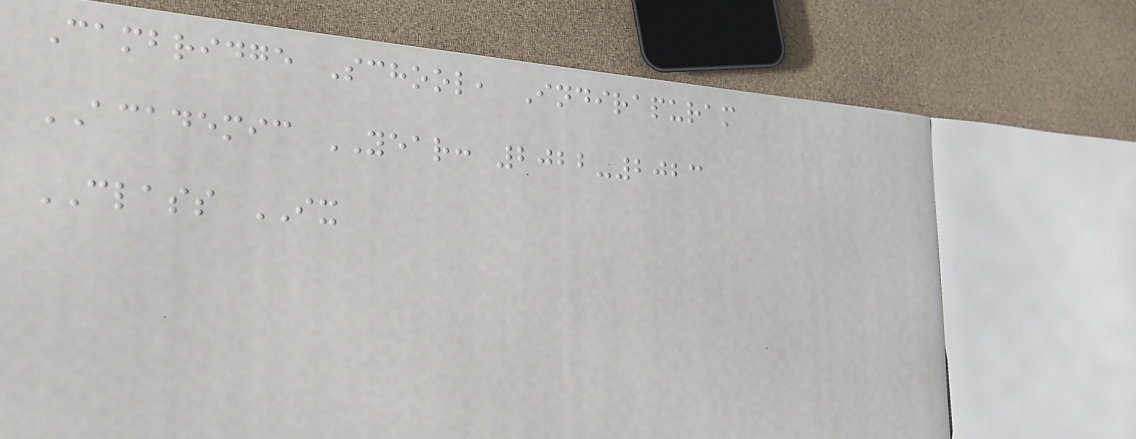Cambridge School, Indirapuram
ACADEMIC YEAR: 2022-2023
CLASS IX
